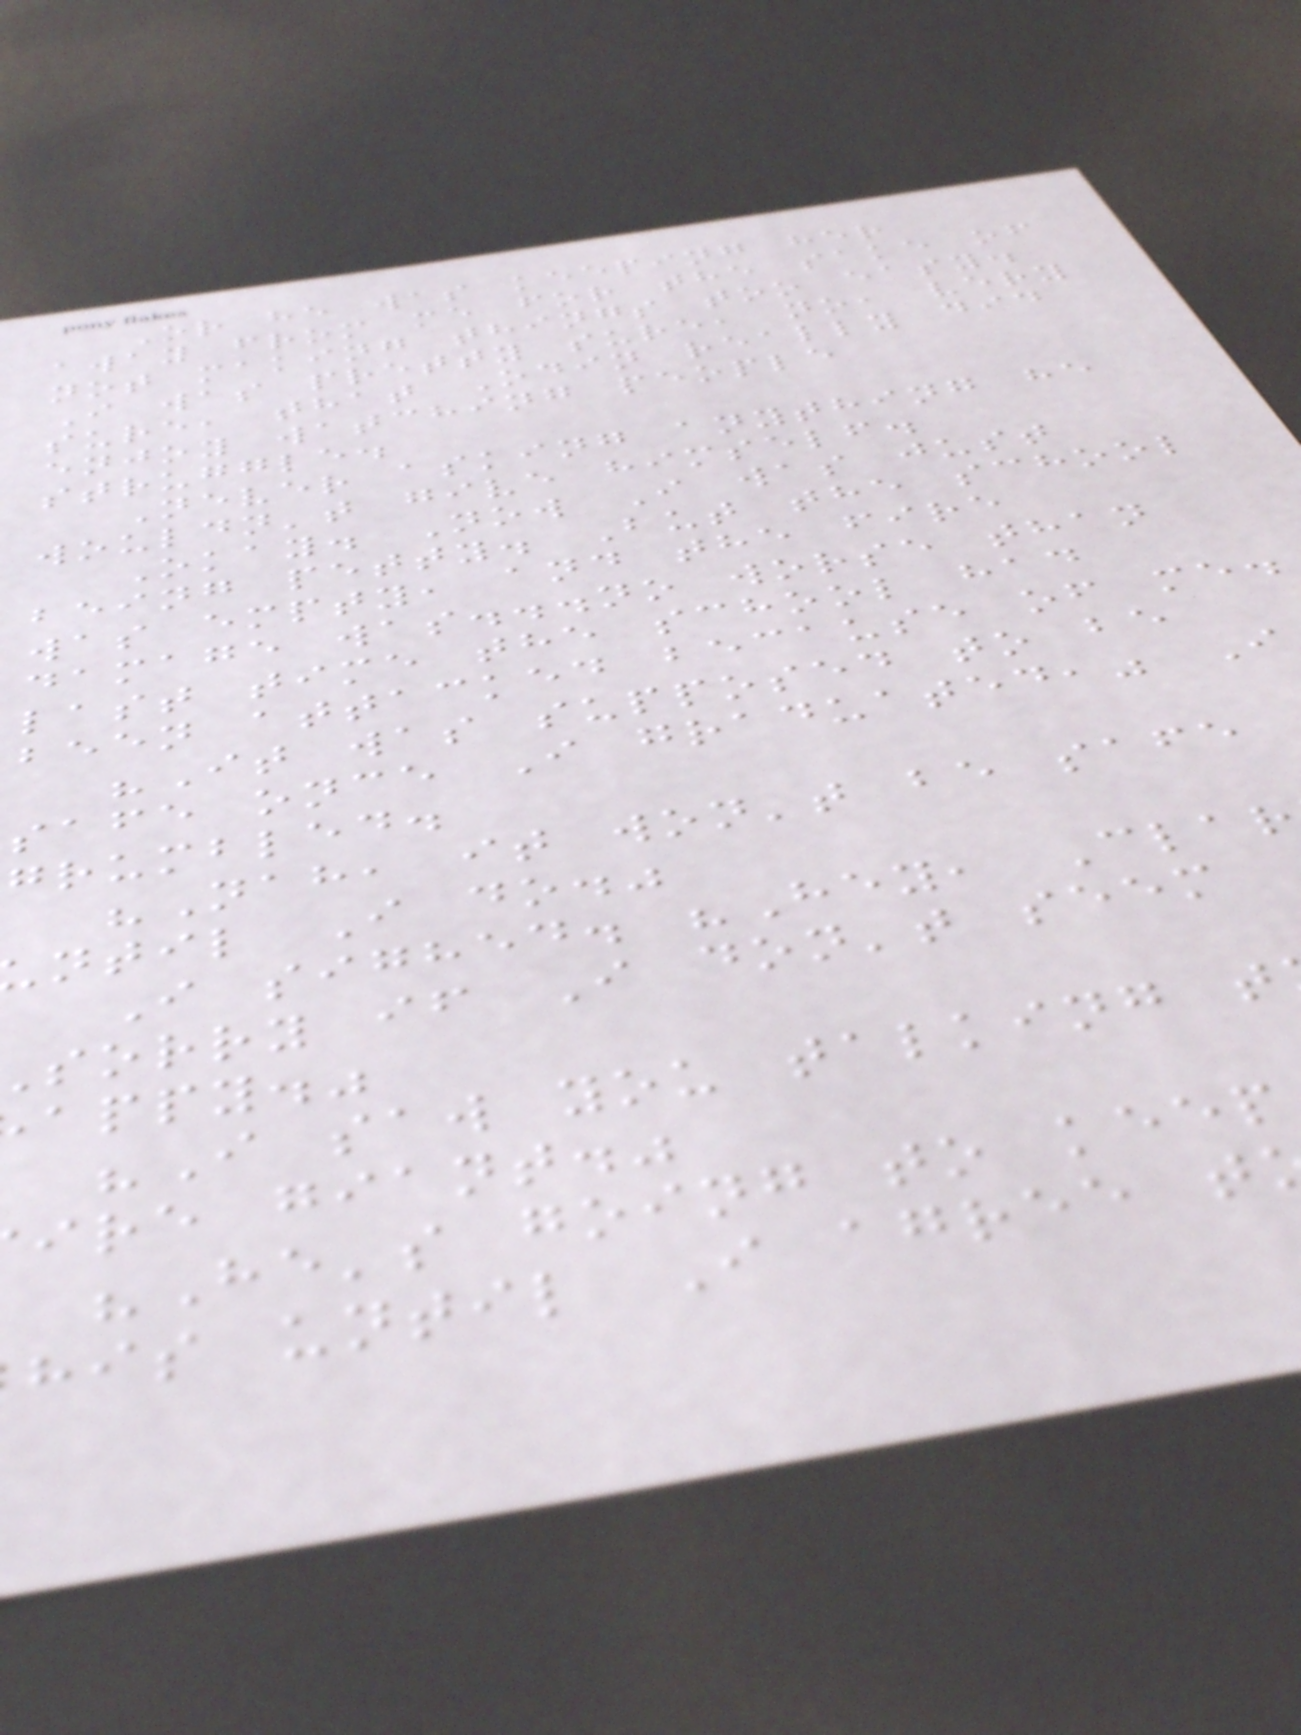Or he was keeping her
away from me for the sake of
not making things too easy.
I was pretty sure, no, very
sure, that Odin really did
enjoy watching people
struggle.
Never asking anything he
wouldn't give himself.
Okay. Now I was just
being petty. But the school
was empty, and the fire
damage was...no worse than
last time the school had
been attacked because of me.
"It was supposed to be
safe once I graduated," I
grumbled.
"Nah, it won't be safe
ntil I do."
I sighed. "Hey, Clar
sorry if I don't seem
appy."
"I saw you talking t
ire giant."
"He's going to keep
his until I agree t
